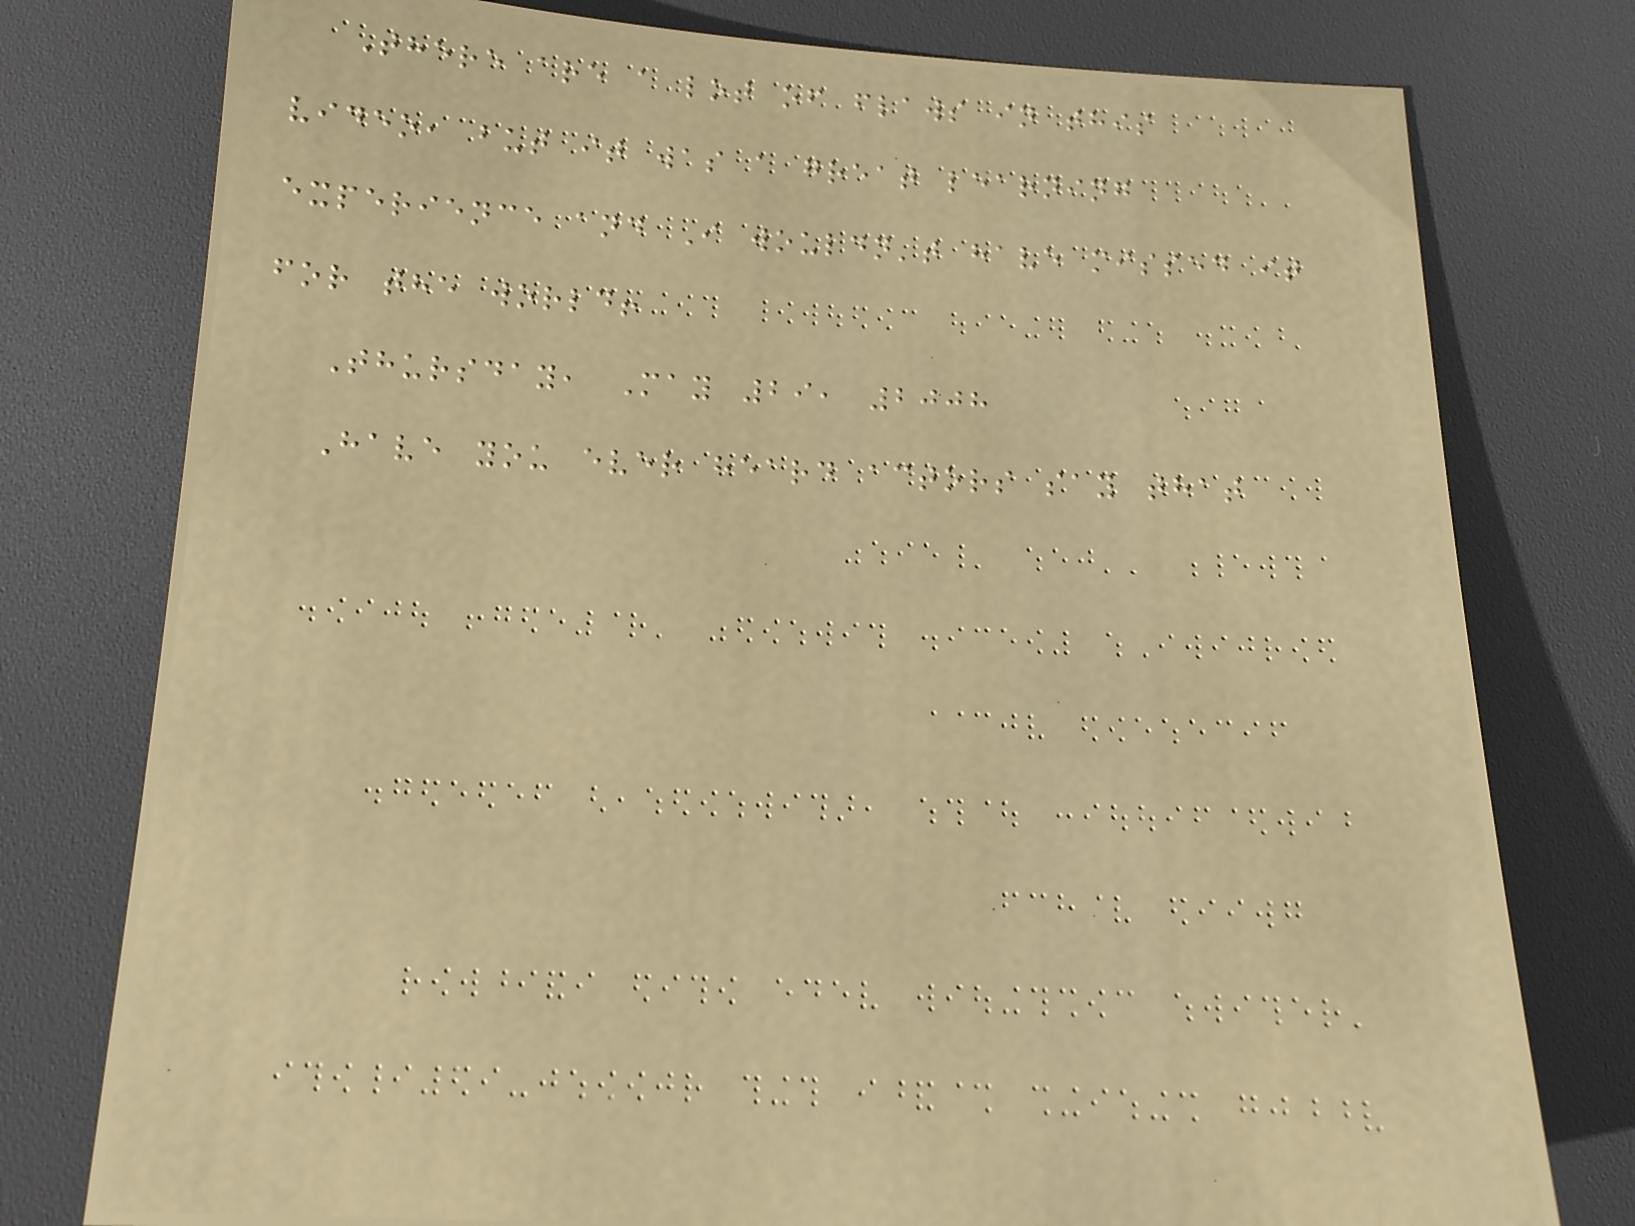There are a lot of flaws in this
video, but it was a great learning
experience and I wouldn't have missed it
for the world!
Thursday, May 29, 2008
Have you ever heard actors say that
